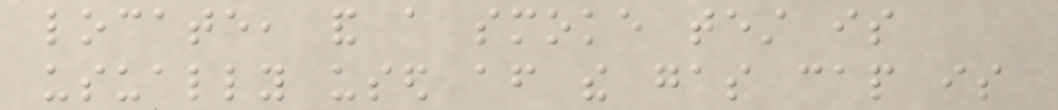locate, and a smoke test is
usually used after the gas cap is
